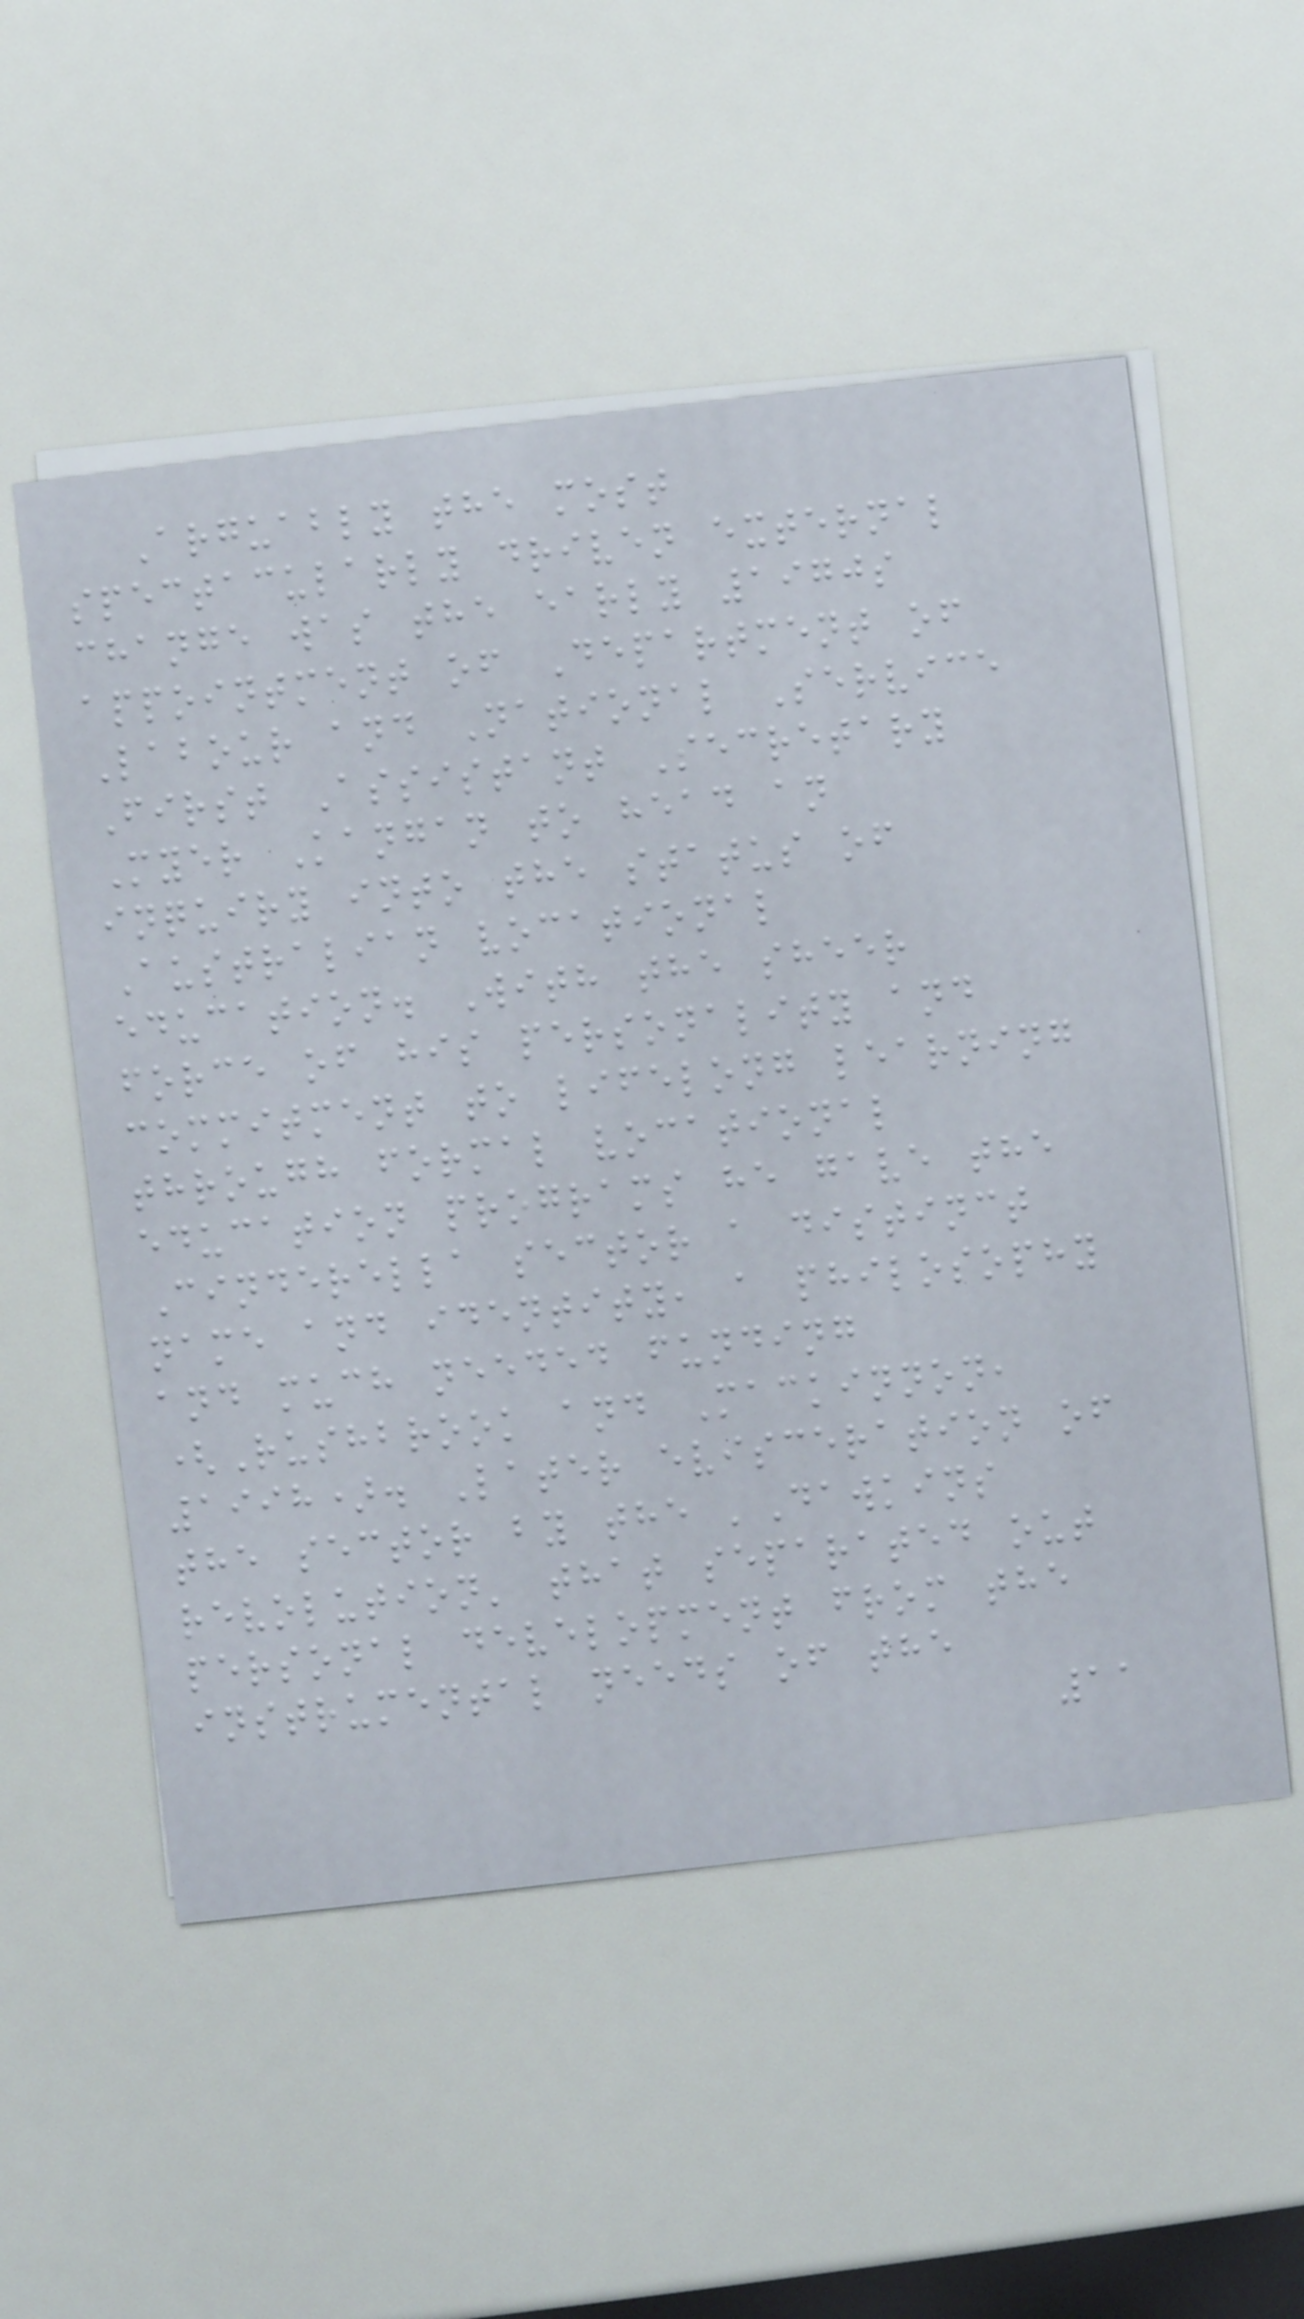Arguably the most
spectacularly driven external
change was the early 1970s
appointment of Department of
Labour and National Service
First Assistant Secretary
Myer Kangan to head an
inquiry into the status of
Australian vocational
education. With the sheer
force of his personality and
commitment to lifelong learning
through formal vocational
education programs he gave the
Cinderella sector a distinct
name and identity, a philosophy
and much needed funding
(Rushbrook and Mackinnon,
1998). Later evisceration of
the sector by the 'Dawkins
revolution' that separated out
personal development from the
instrumental needs of the
11
